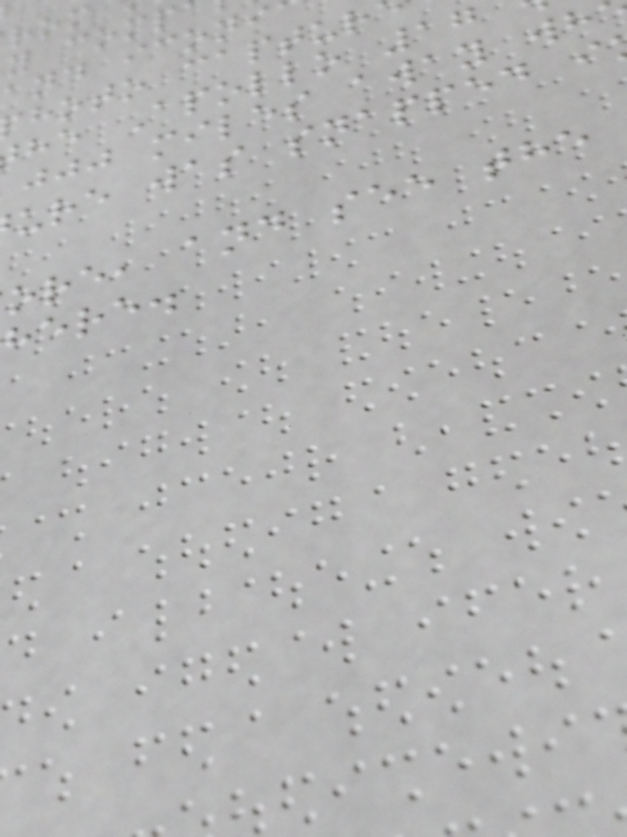and iconi
hoto captur
he Apollo 17
jjj miles away wh
ure was snapped i
ore, and see the
here.
